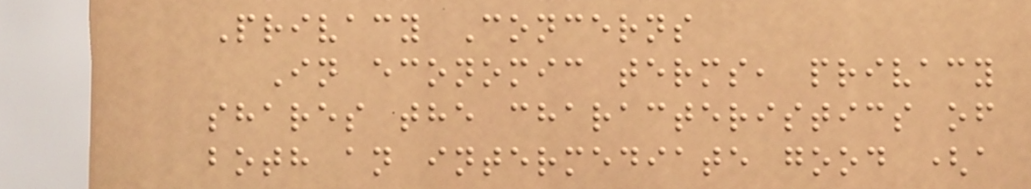Privacy Concerns
In economic terms, privacy
shares the characteristics of
both an intermediate good (a
